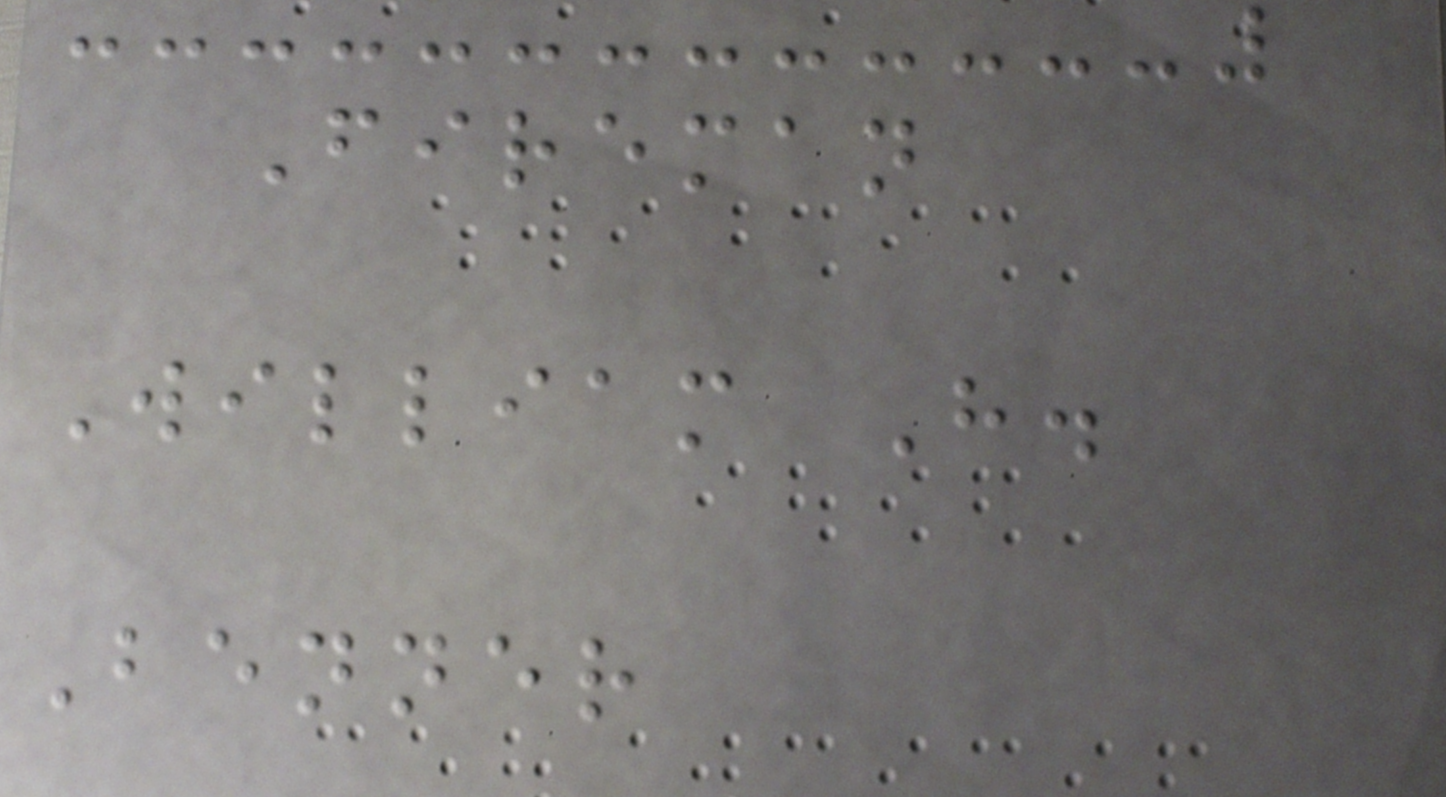Fireman
William H.
Benner
